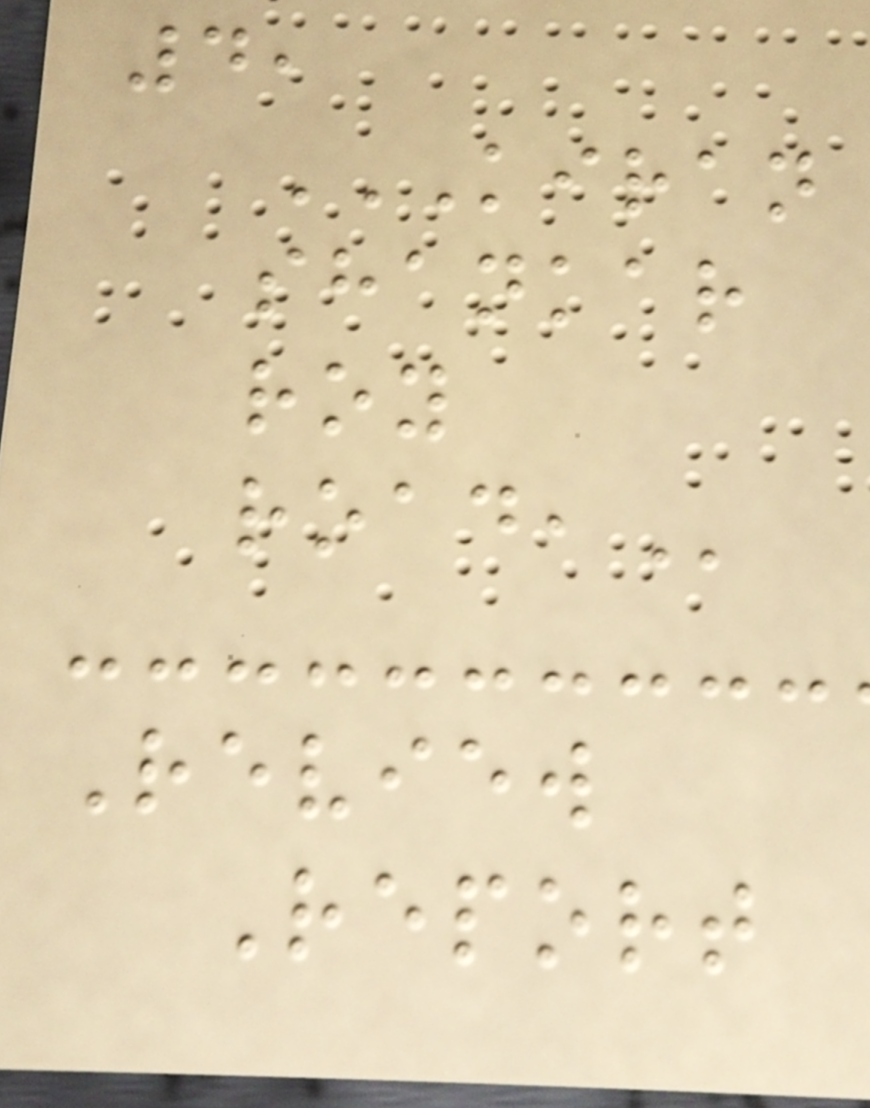4,
KIRAN
SHANKAR
ROY
ROAD,
Review
Report
